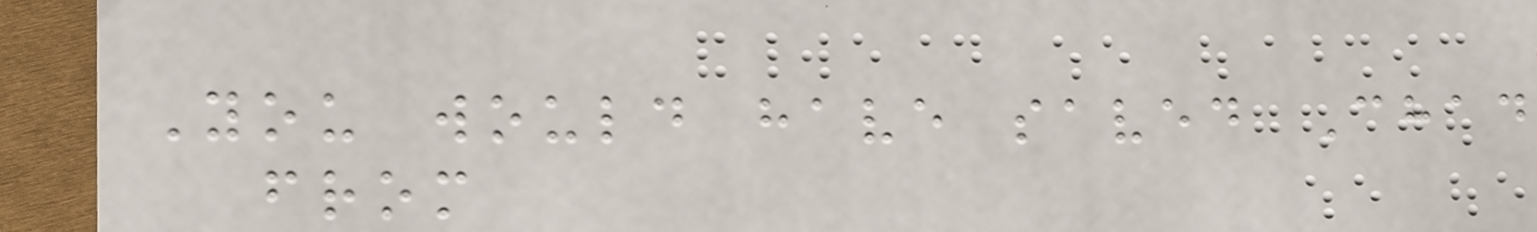You would have saved Chad
from
